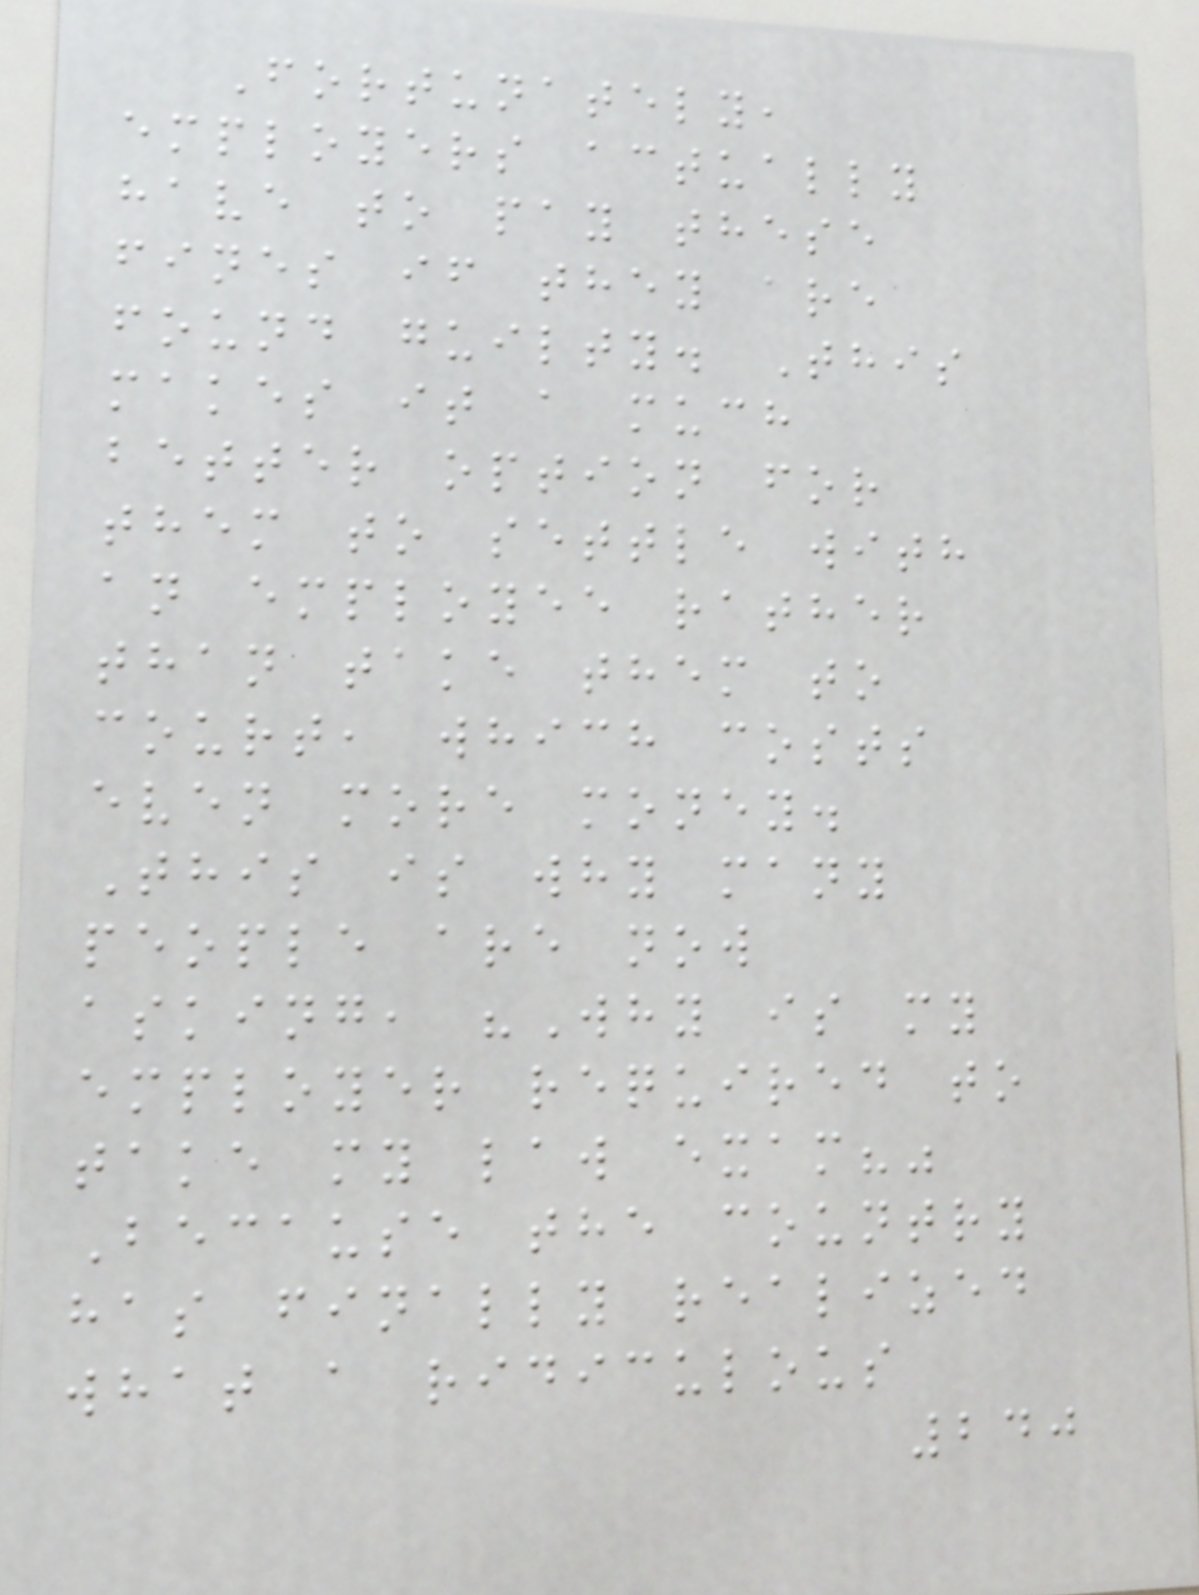Fortunately,
employers actually
have to pay these
fines if they are
found guilty. This
makes it a much
better option for
them to settle with
an employee rather
than take them to
court, which costs
even more money.
This is why many
people are now
asking, "Why is my
employer required to
take my law exam?"
Because the country
has finally realized
what a ridiculous
240
